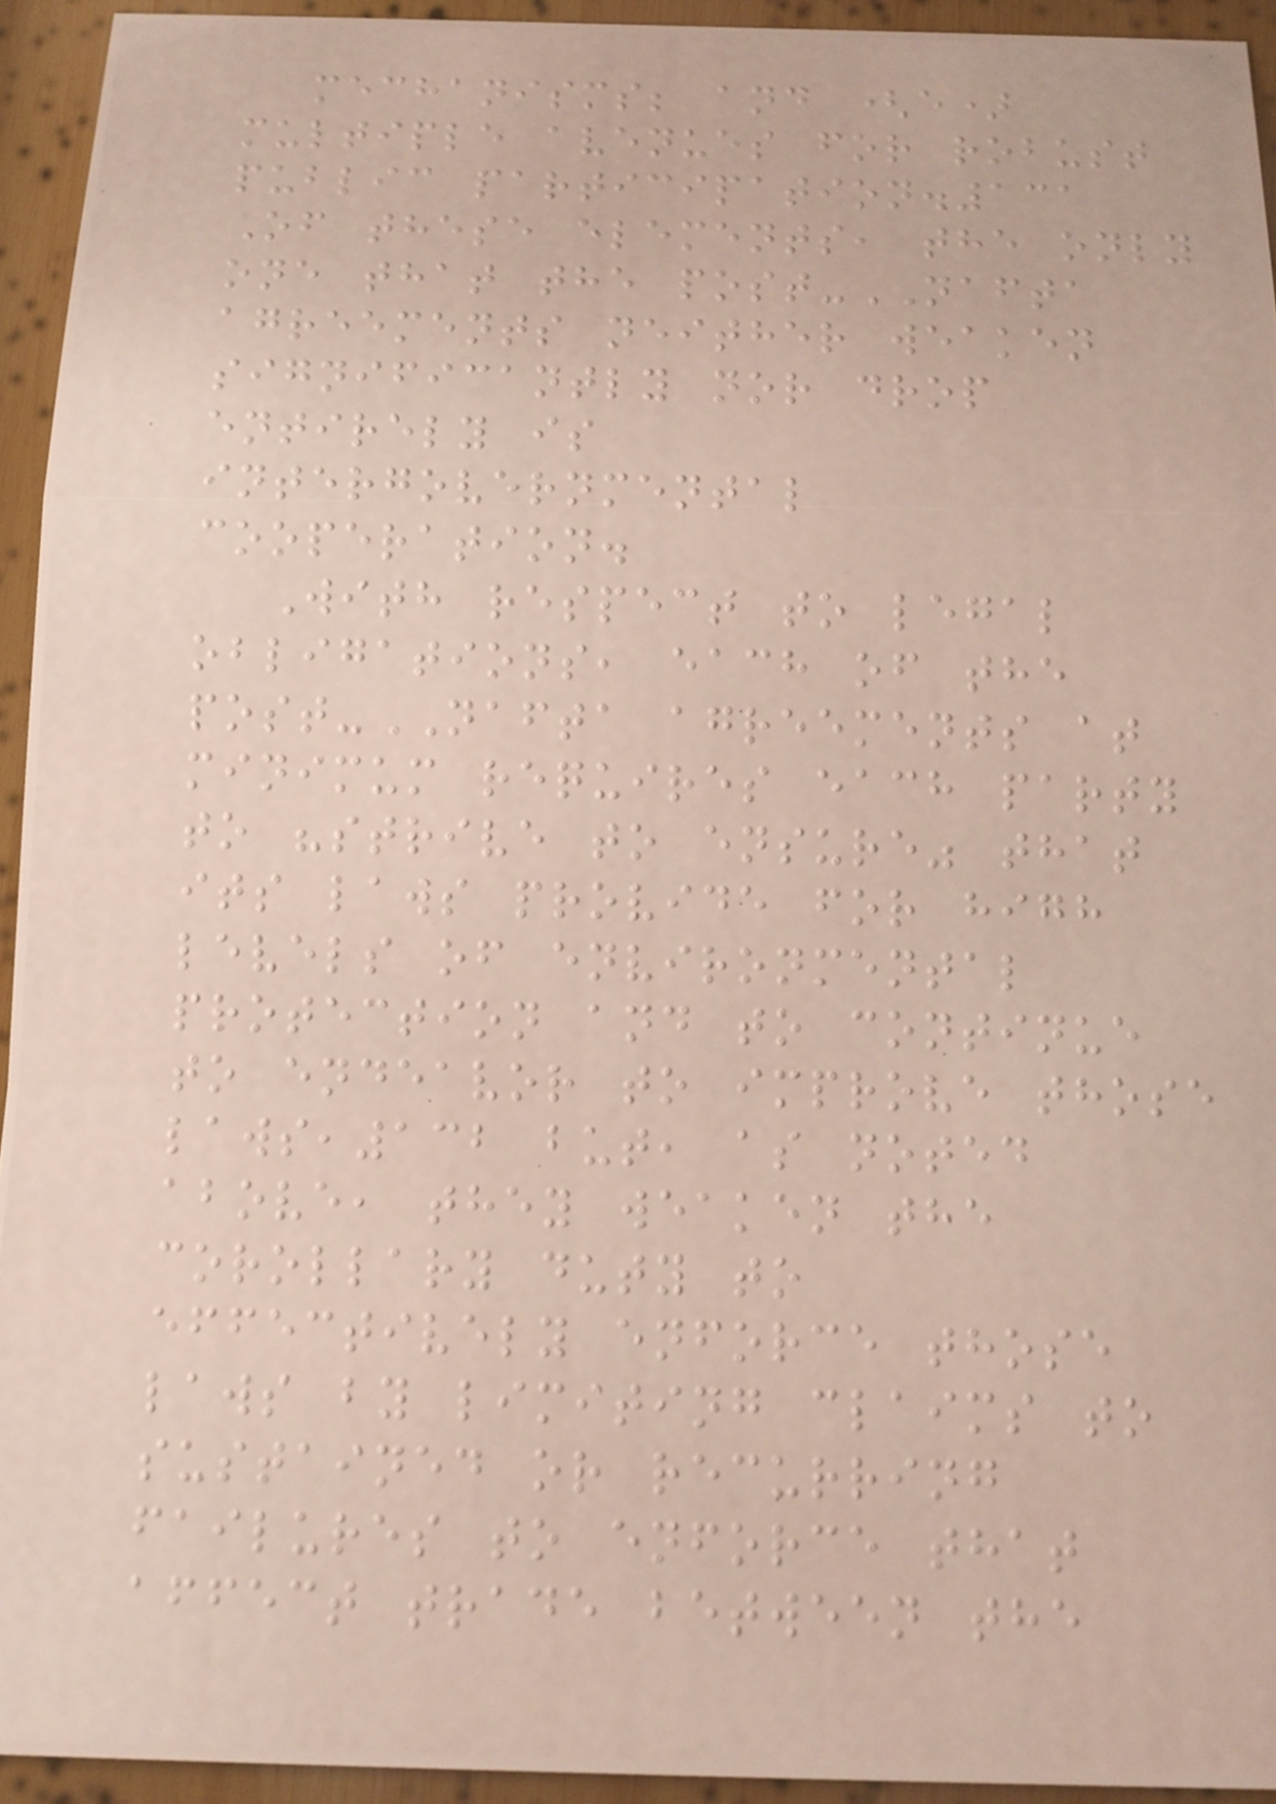mechanisms; and (e)
multiple avenues for robust
public participation.131
Of these elements, the only
one that the post-NAFTA
agreements neither weaken
significantly nor drop
entirely is
intergovernmental
cooperation.
With respect to legal
obligations, each of the
post-NAFTA agreements at
minimum requires each party
to "strive to ensure" that
its laws provide for high
levels of environmental
protection and to continue
to endeavor to improve those
laws,132 but, as noted
above, they weaken the
corollary duty to
effectively enforce those
laws by limiting claims to
sustained or recurring
failures to enforce that
affect trade between the
